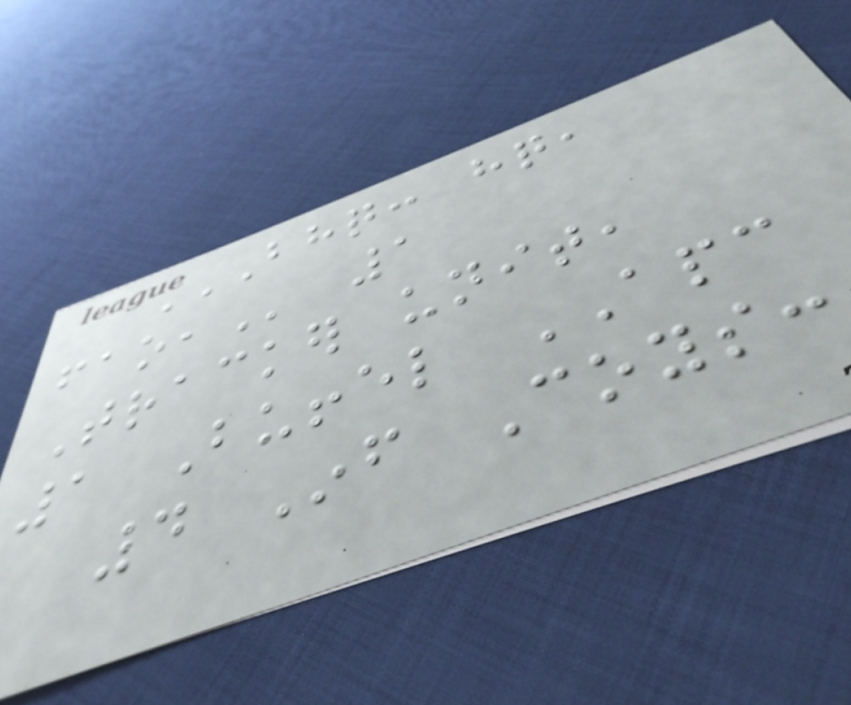BHQ: HQ,
FAO, 1
Tracker unit,
1 Buffel APC
4 Inf Coys:
